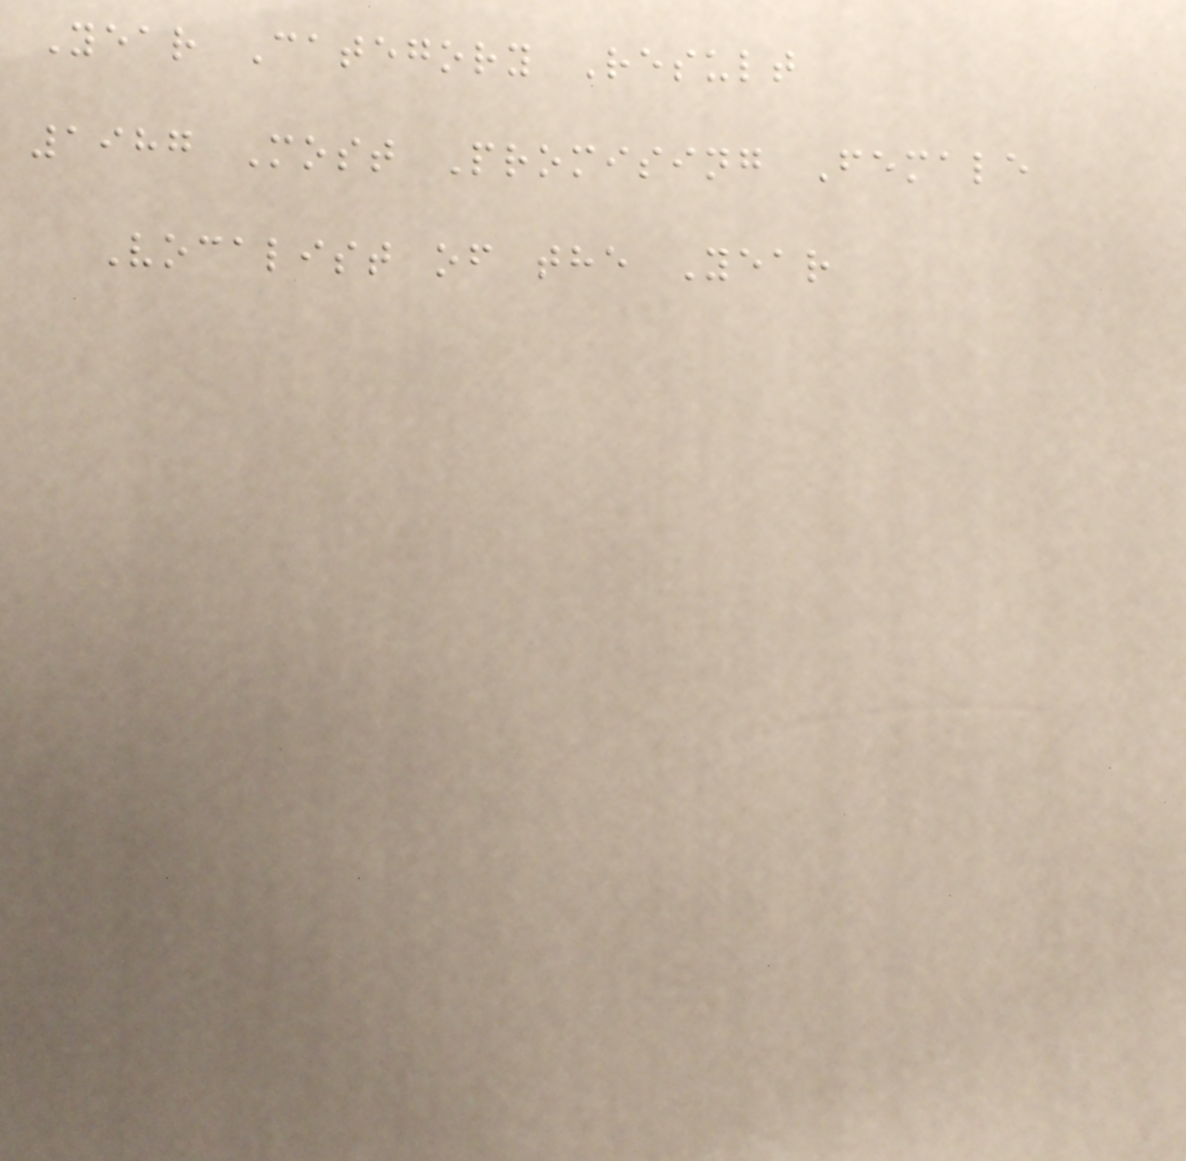Year Category Result
1987 Most Promising Female
Vocalist of the Year
